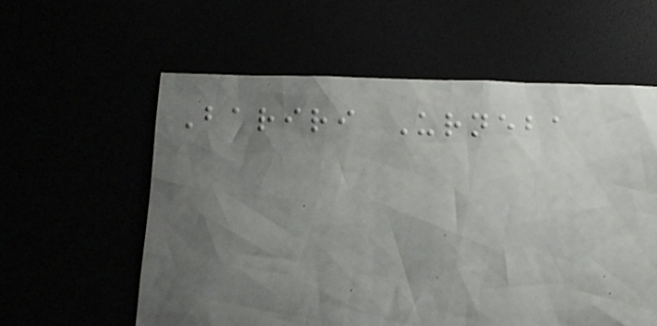Bariri Urneba
